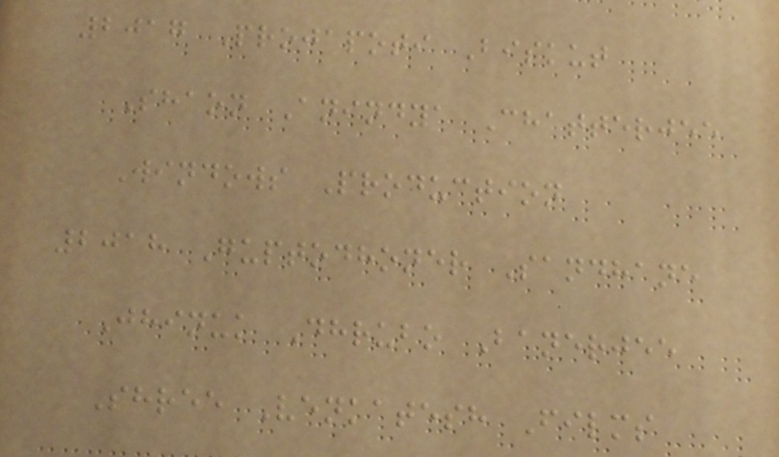2017 Projapoti Biskut
Shaon Anindya Chatterjee
Windows Production
2018 Guptodhoner Sandhane
Jhinuk Dhrubo Banerjee
Shree Venkatesh Films
